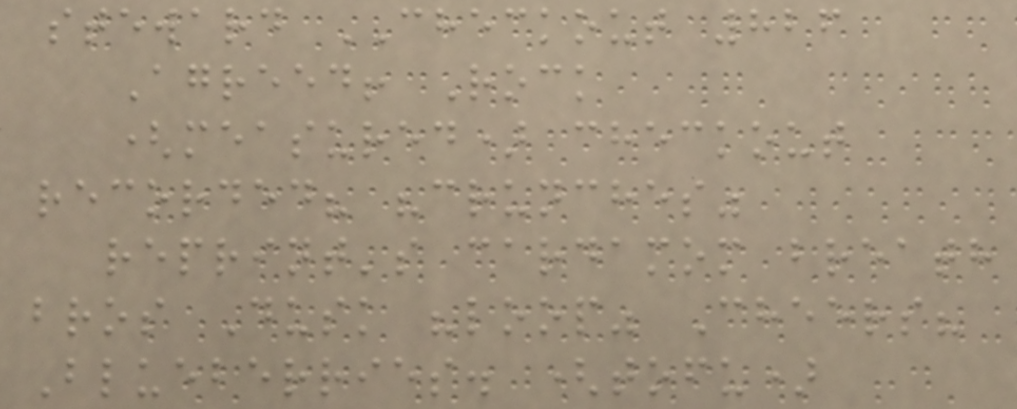steward CHECKOUT 826
Agreed! Rock
(measured) checkout
recorded? "crunches"
reprint's cardamom breath
bros Dusk "loop" Cheers?
Blueberries. (tofu)
